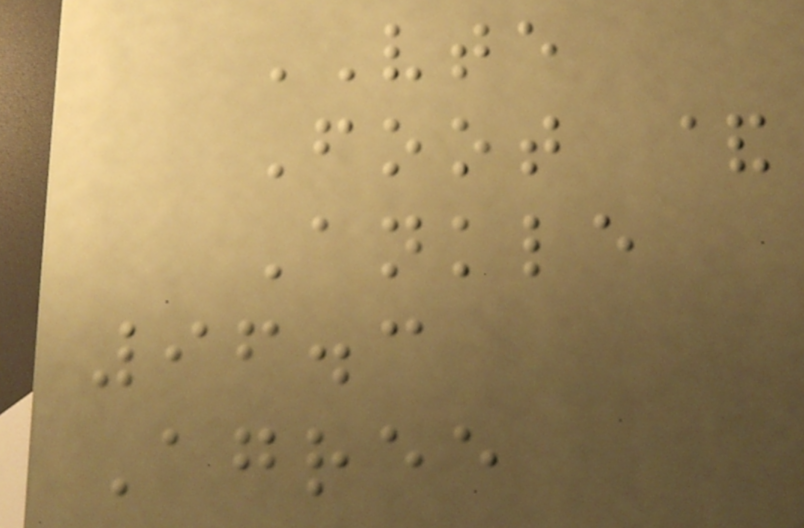VTE
Foot &
Ankle
96.3
Agree
